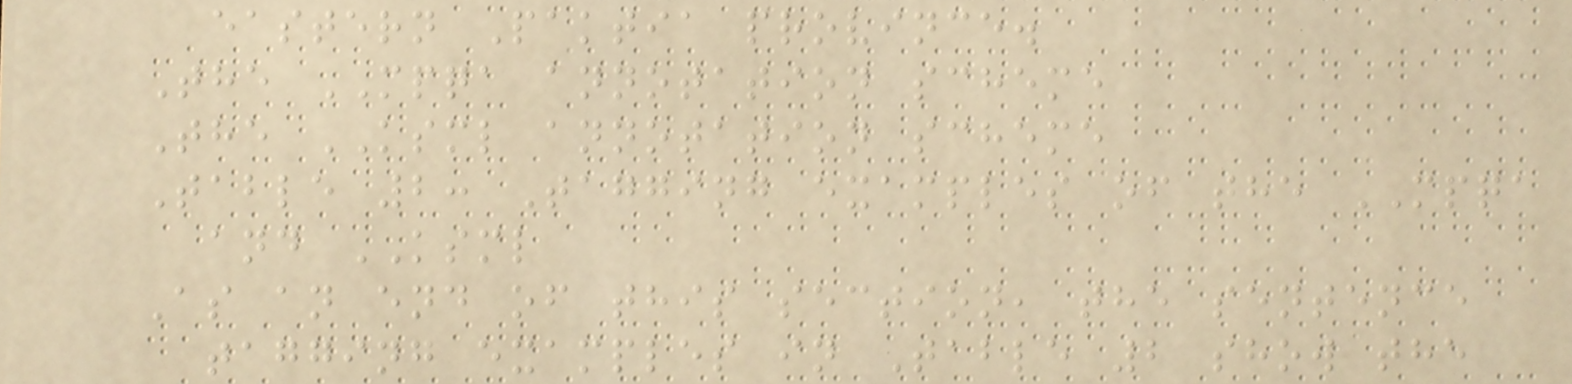eastern Paktia province.
The MPQA annotation scheme
The KSML annotation scheme
Table 2: Tagging examples of the MPQA
and KSML
As an end of this section, the sentence
tagging examples in Table 2 show the
